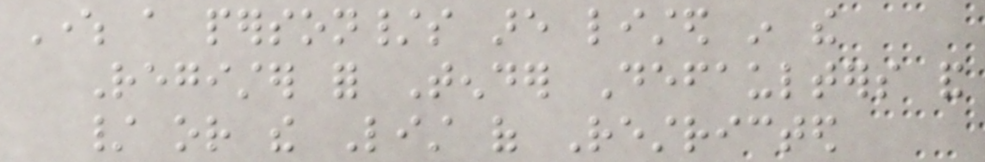Where a person/s are listed in the
Register for Tender Defaulters and
/ or the List of Restricted
